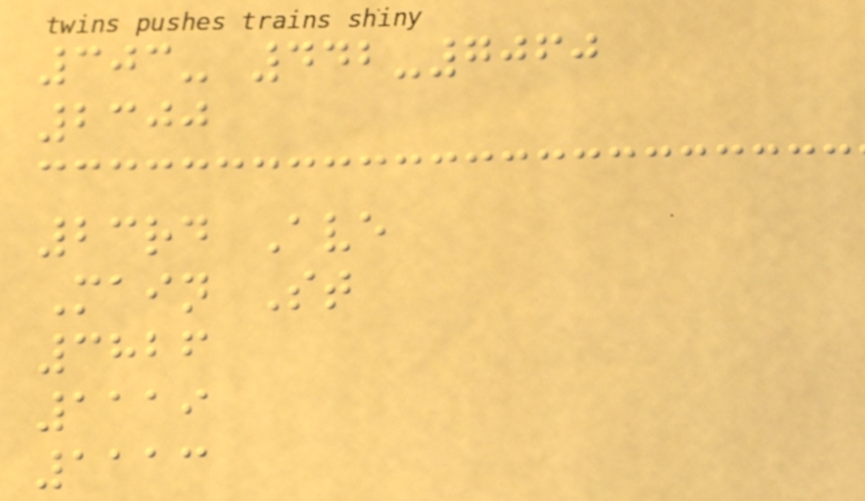303- 442-7060
2300
23rd Ave
Main St
3826
1119
1113
